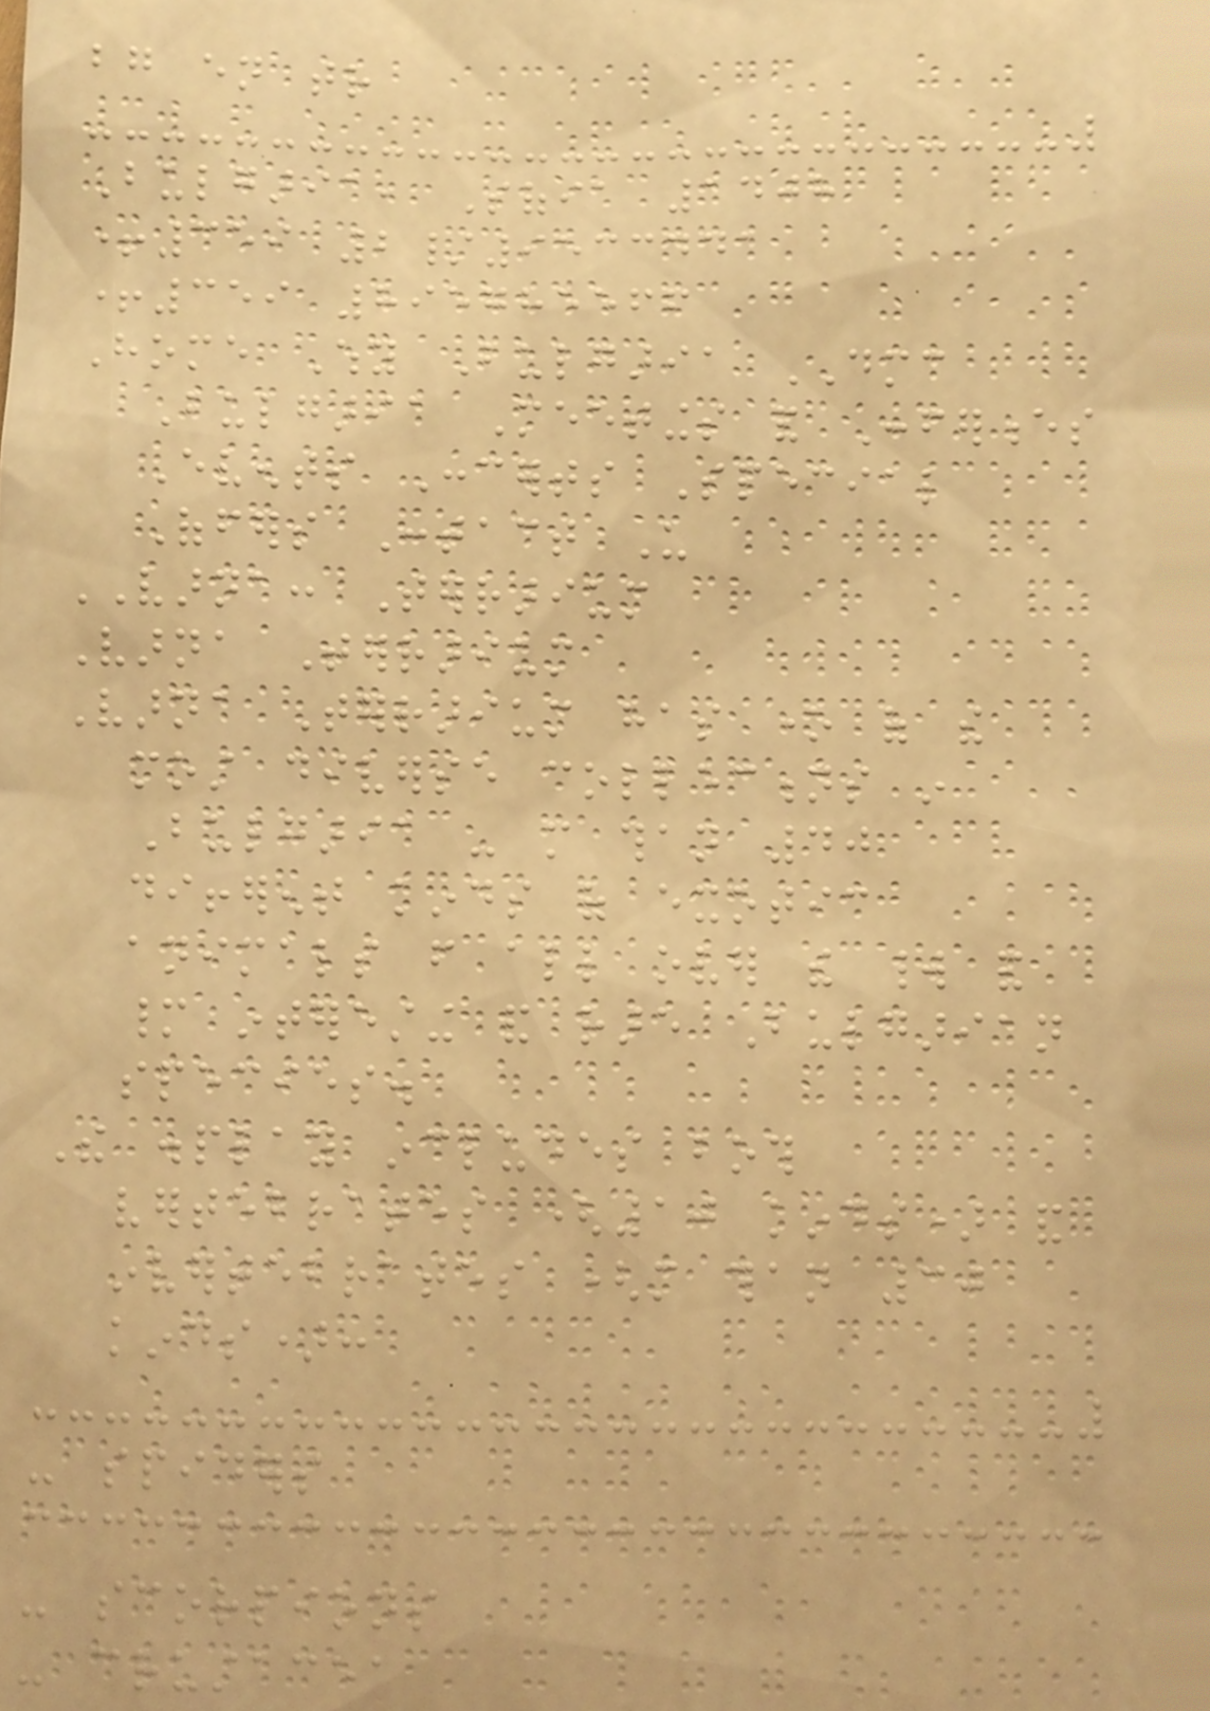bg en tr
Bulgaria, Sofia 1408
+359 2/9533441
+359 895785566
Home Why Bulgaria DMC
Bulgaria Meetings and Conferences
Events Concerts Special
Offers Contact Us
VARNA: Terrarium
Varna Terrarium
Varna Terrarium has one of the
most diverse collections in
Bulgaria - more than 40
different kinds of exotic
animals from all over the world and
many interesting and rare Bulgarian
species.
The display includes both
vertebrates (10 kinds) and
invertebrates (more than 30
kinds):
- spiders
- scorpions
- crustacea
